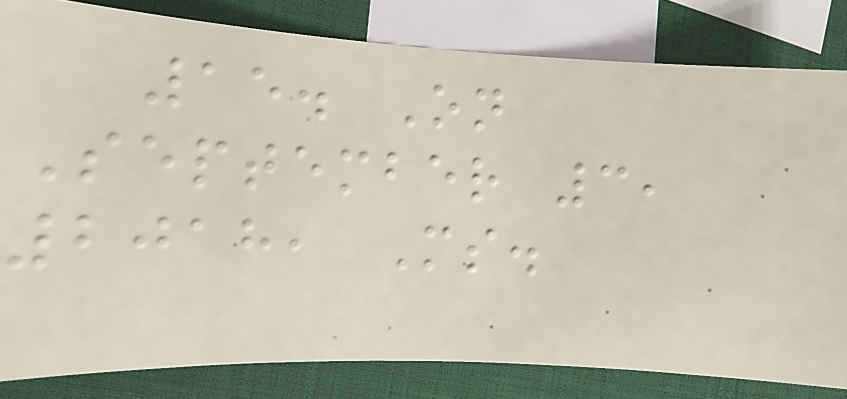15. On
September 3,
2018, Ms.
